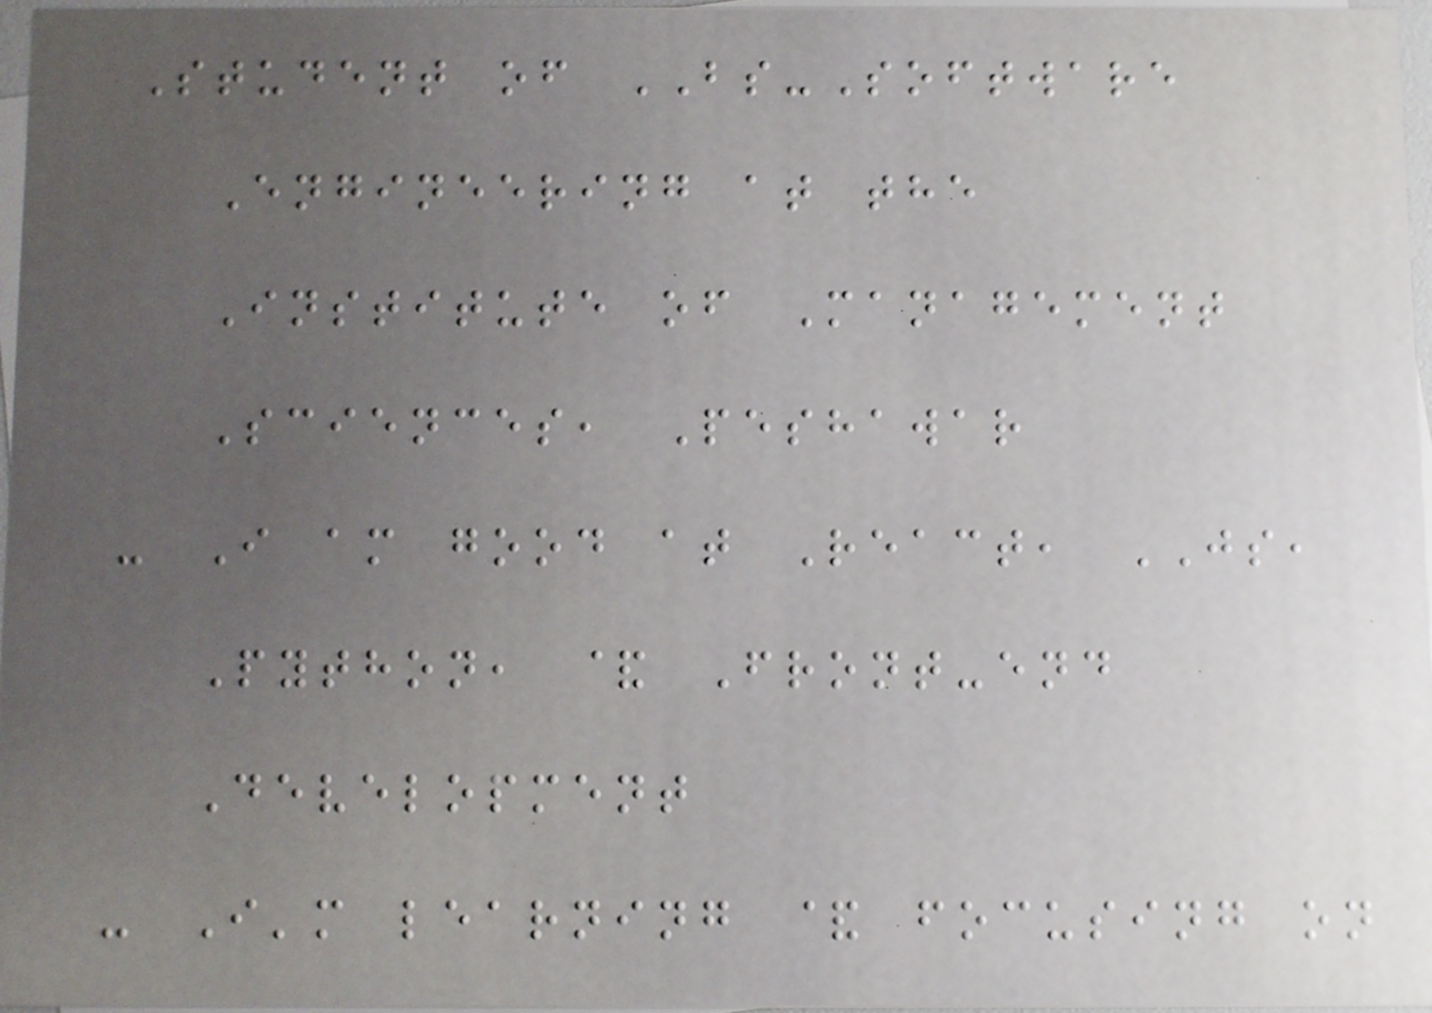Student of BS-Software
Engineering at the
Institute of Management
Sciences, Peshawar
- I am good at React, JS,
Python, & Front-end
Development
- I'm learning & focusing on
